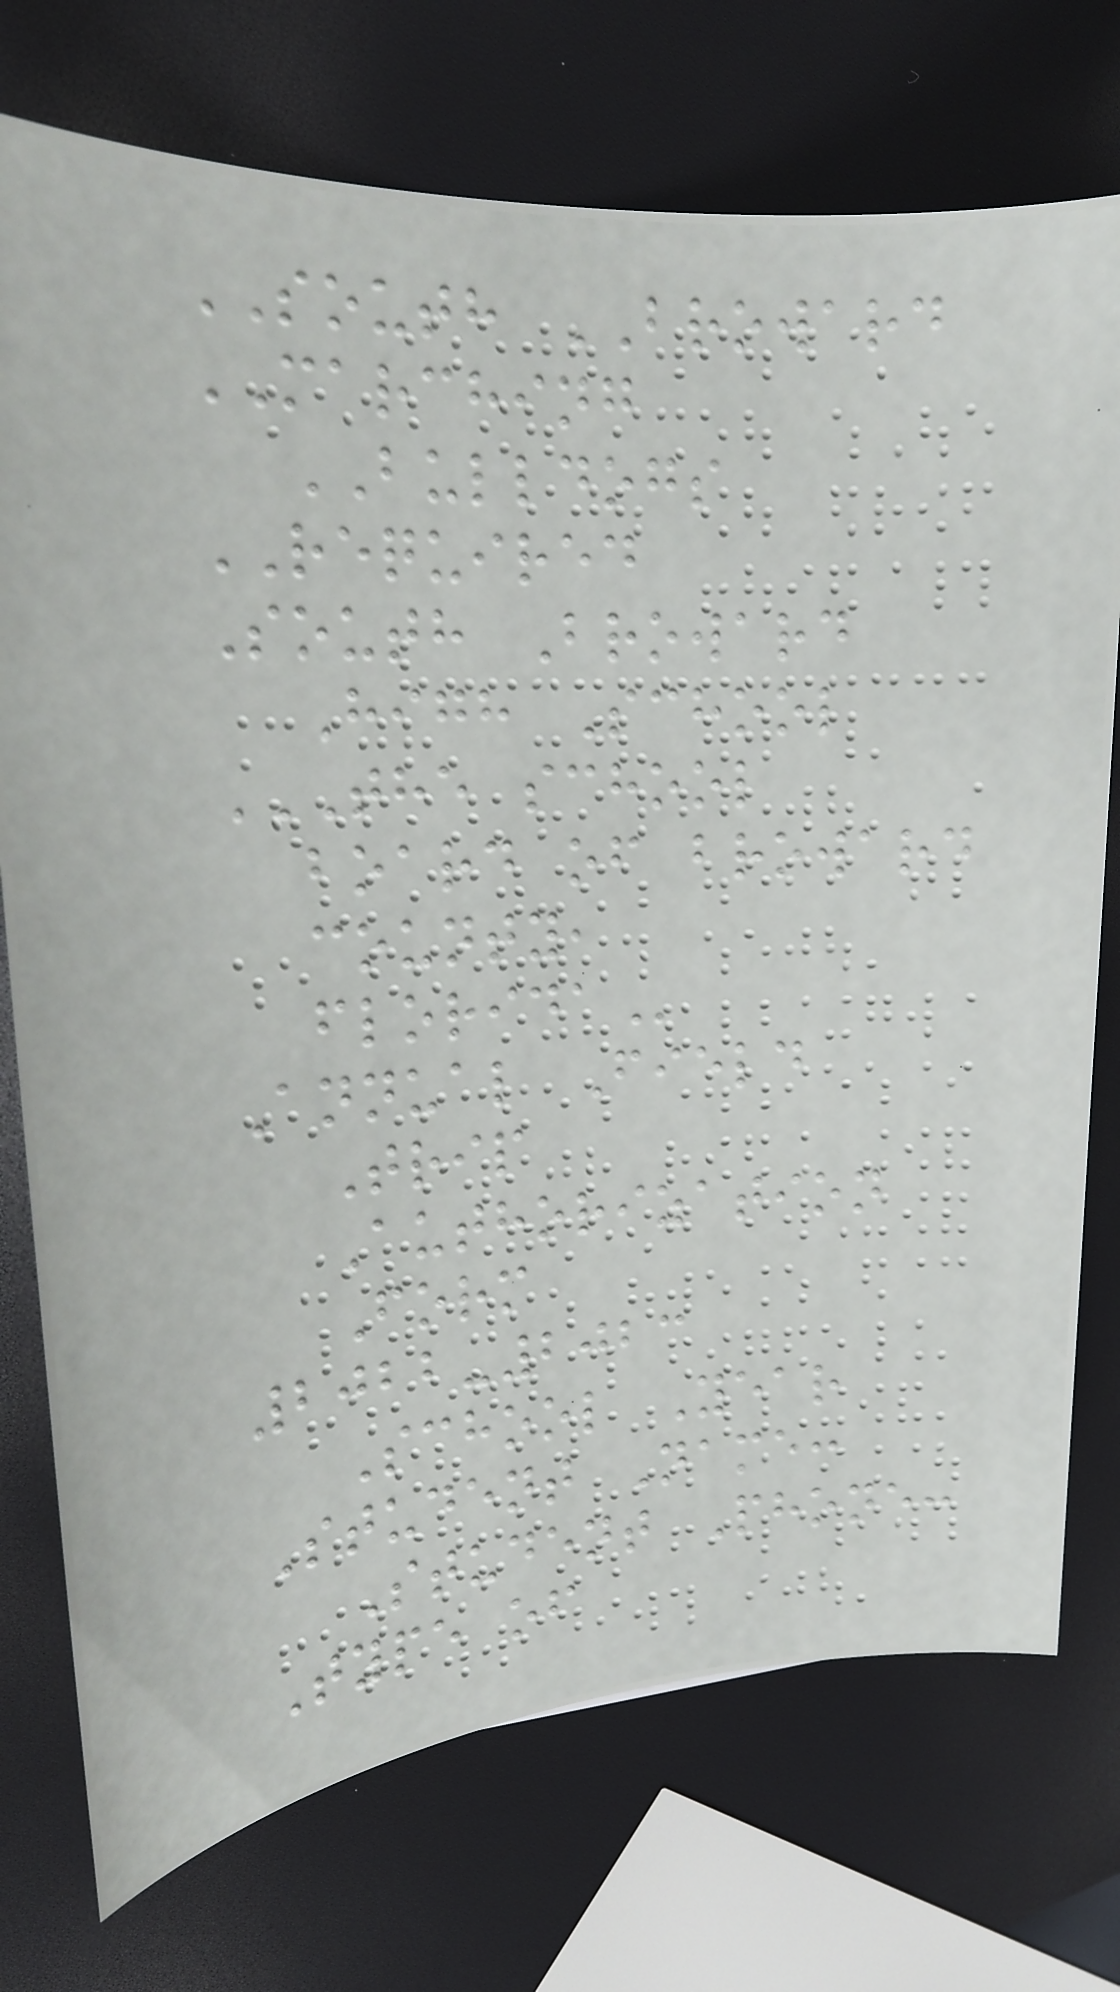SOUTH BROWARD
MARCHING
BULLDOGS
REQUIRED
South Broward
High School
THE SCHOOL
BOARD OF BROWARD
COUNTY,
FLORIDA
Annual Field
Trip
Authorization
Form
2022-2023
School Year
Student Name:
Student Phone:
Type of
